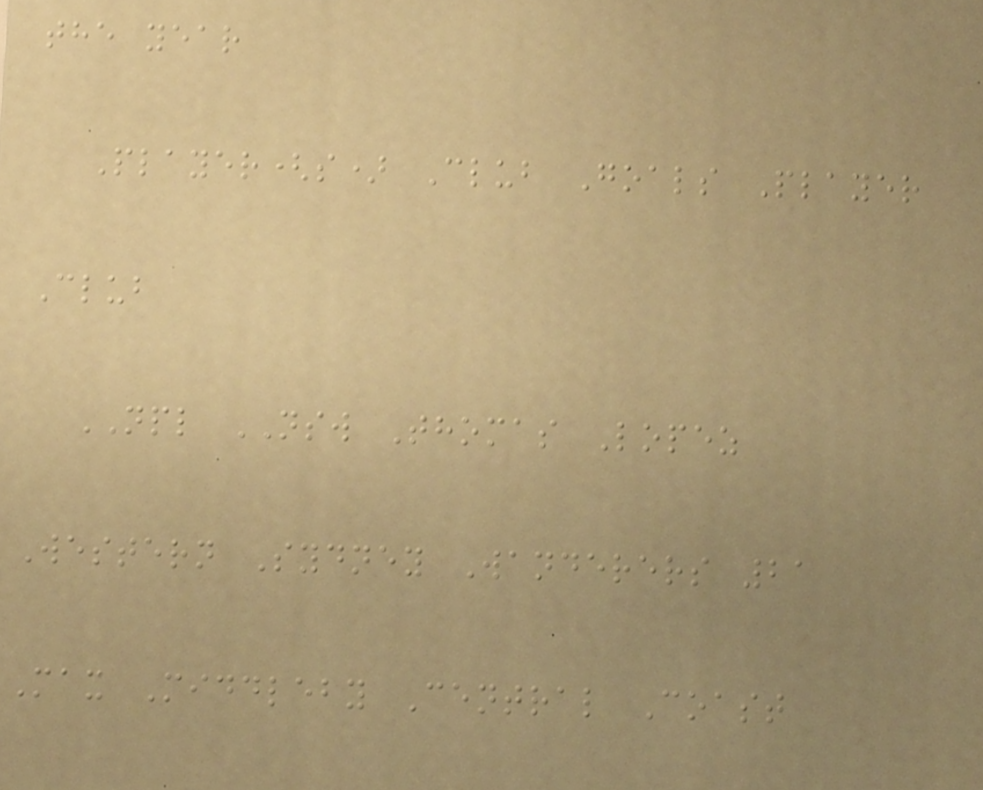the year
Player(s) Club Goals Player
Club
NPL NSW Thomas Lopez
Western Sydney Wanderers 21
Max Middleby Central Coast
